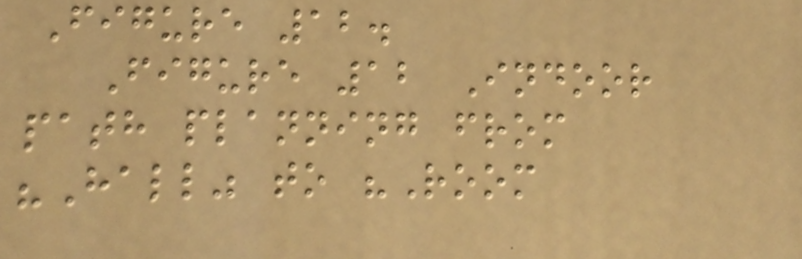Figure 12.
Figure 12 Indoor
path planning from
"Hall" to "Room
